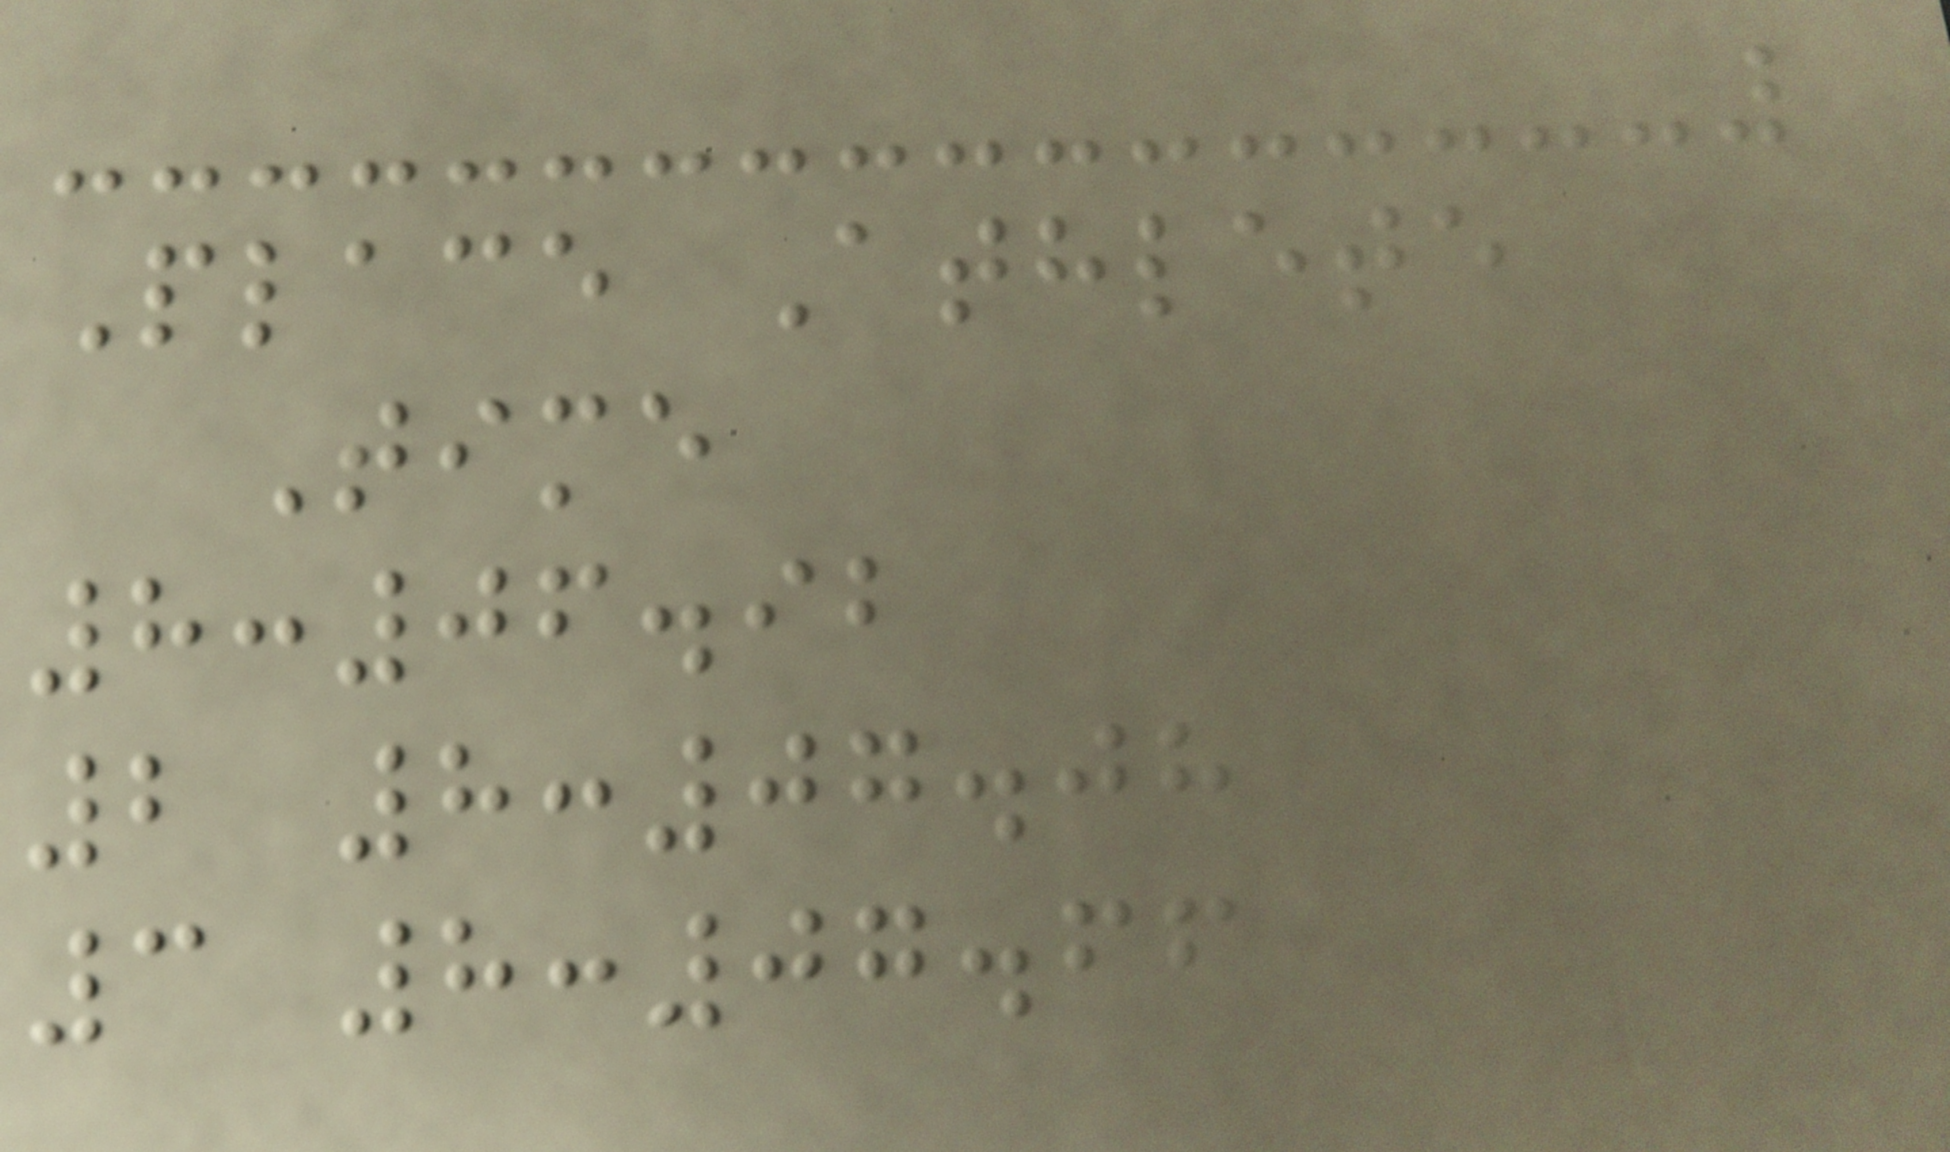Place Athlete
Time
8:06.92
2 8:07.08
3 8:07.66
